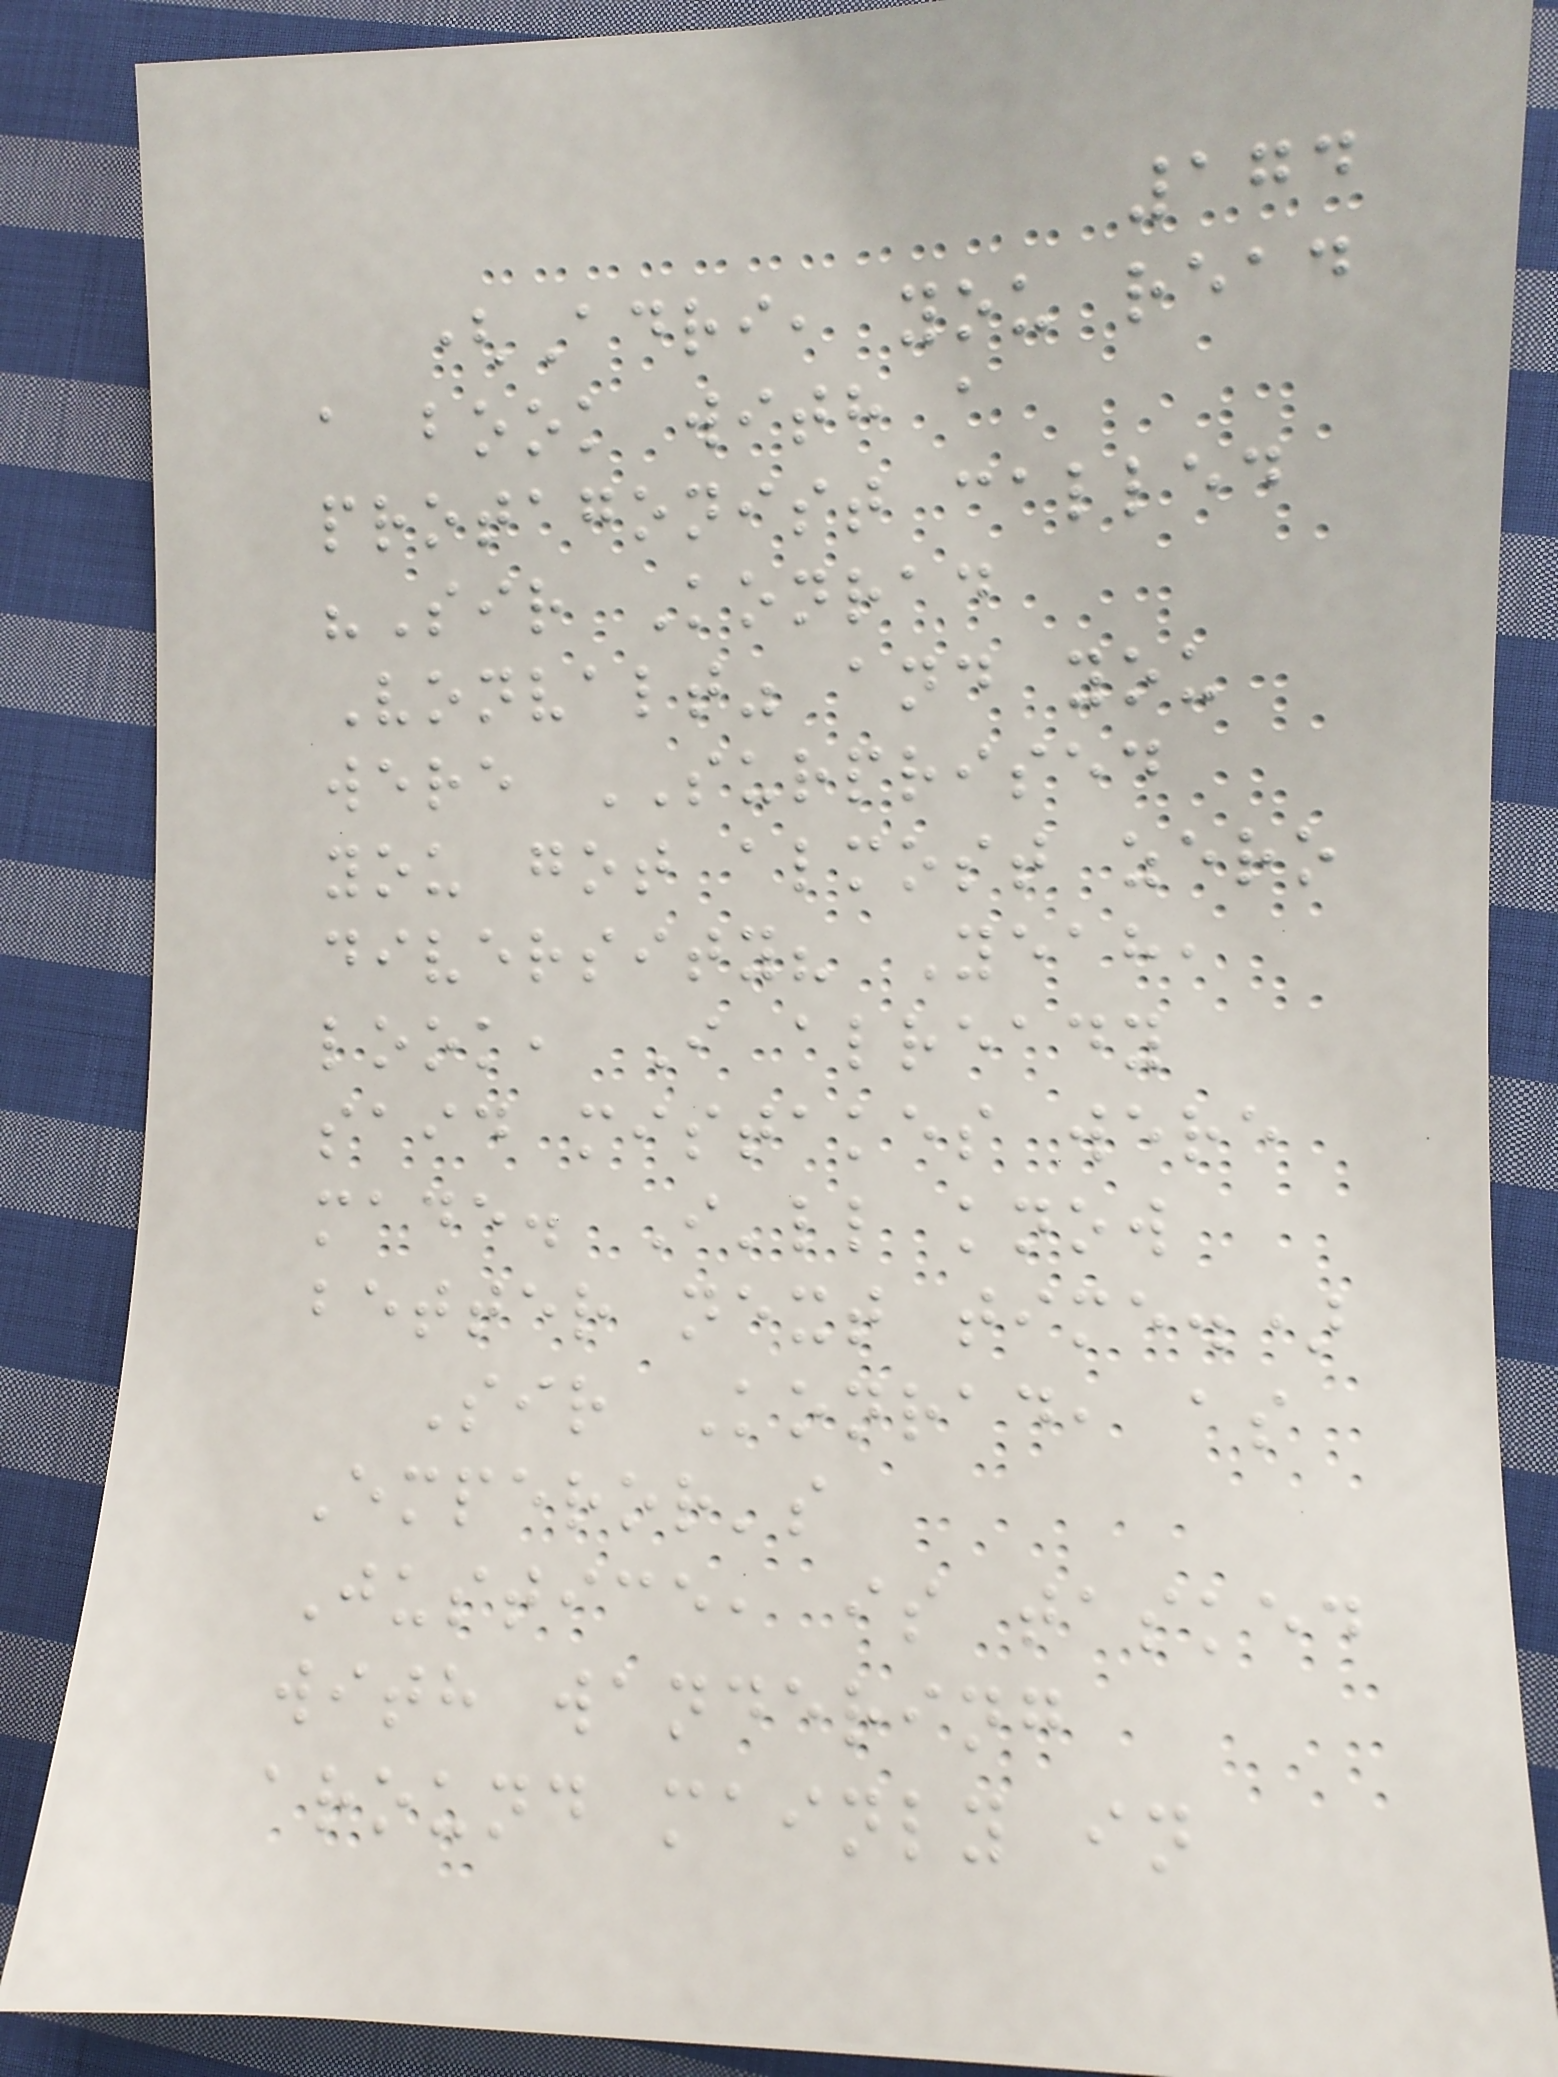174
(Adri, you read
a book with a
protagonist called
"Sir Konrad
Vonvalt" and you
were SURPRISED
you got almost zero
diversity? Yeah,
look, I already
said mistakes were
made. I'll know
better next time.)
Sir Konrad, as
Emperor's
Justice, is tasked
with wandering
around mainly in
